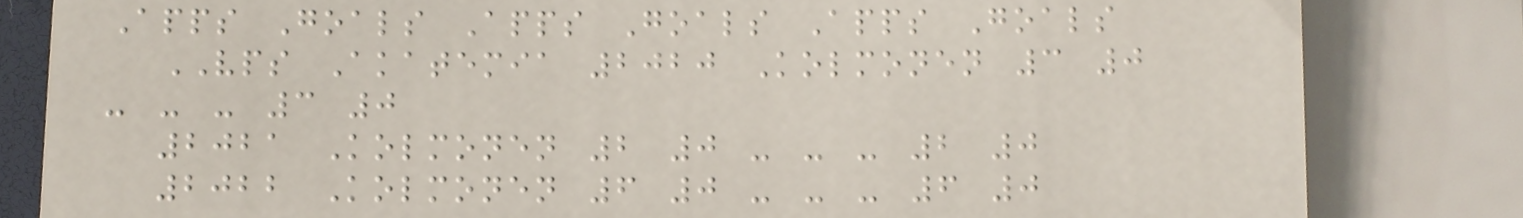Apps Goals Apps Goals Apps Goals
VPS Akatemia 2020 Kolmonen 3 0
- - - 3 0
2021 Kolmonen 2 0 - - - 2 0
2022 Kolmonen 6 0 - - - 6 0
